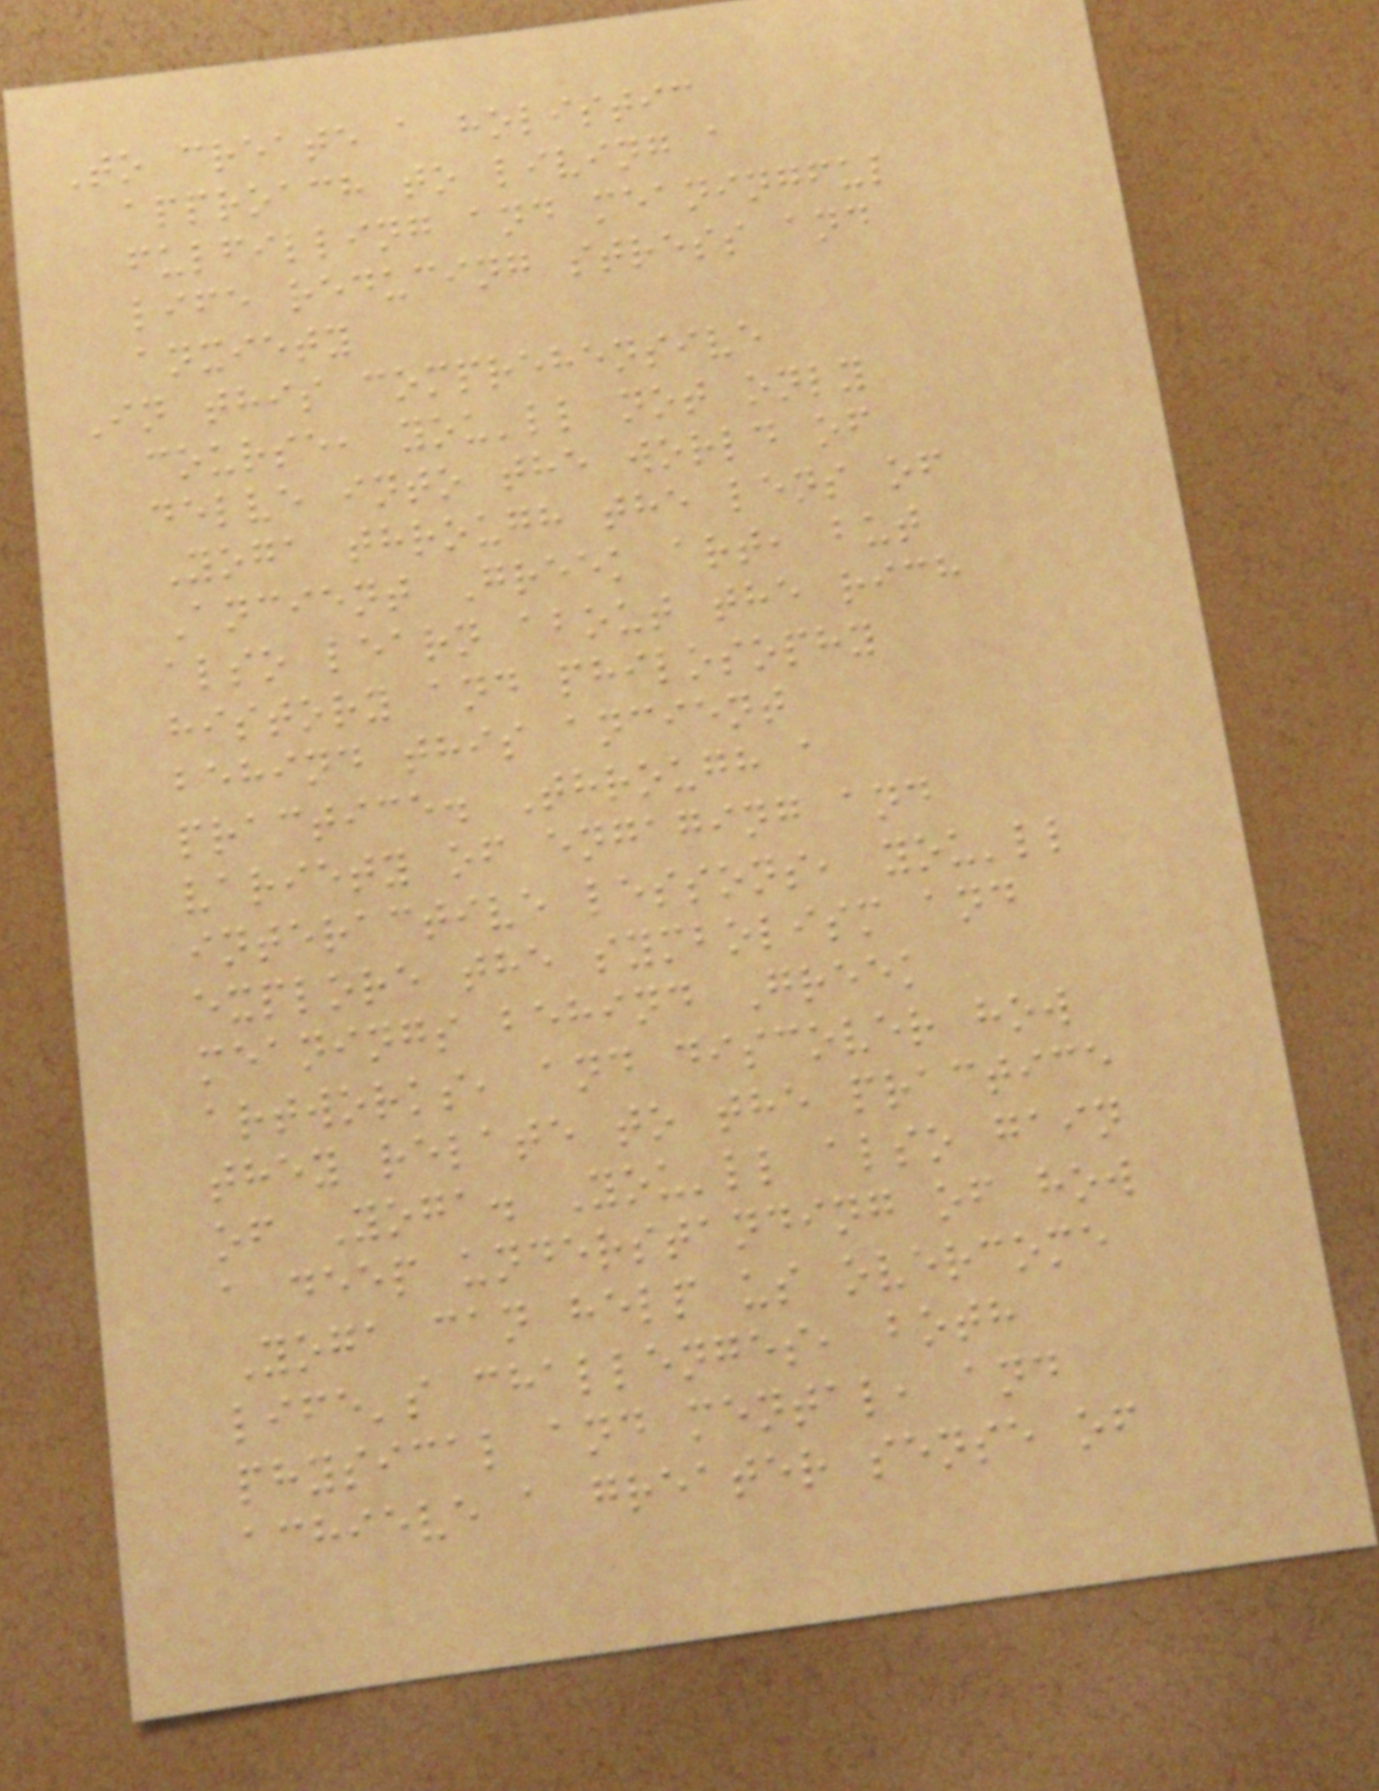To create a holistic
approach to living a
fulfilling and meaningful
life reducing stress and
anxiety
In this comprehensive
course, you'll not only
delve into the world of
Yoga through the lens of
Ancient Greek art, but
also learn about the rich
history and philosophy
behind this ancient
practice. Through a
variety of engaging and
interactive lessons, you'll
explore the symbolism and
meanings behind Greek
artworks, and discover how
they relate to the practice
of Yoga. You'll also gain
a deep understanding of how
Yoga can help us overcome
life's challenges, both
physical and mental, and
achieve a greater sense of
